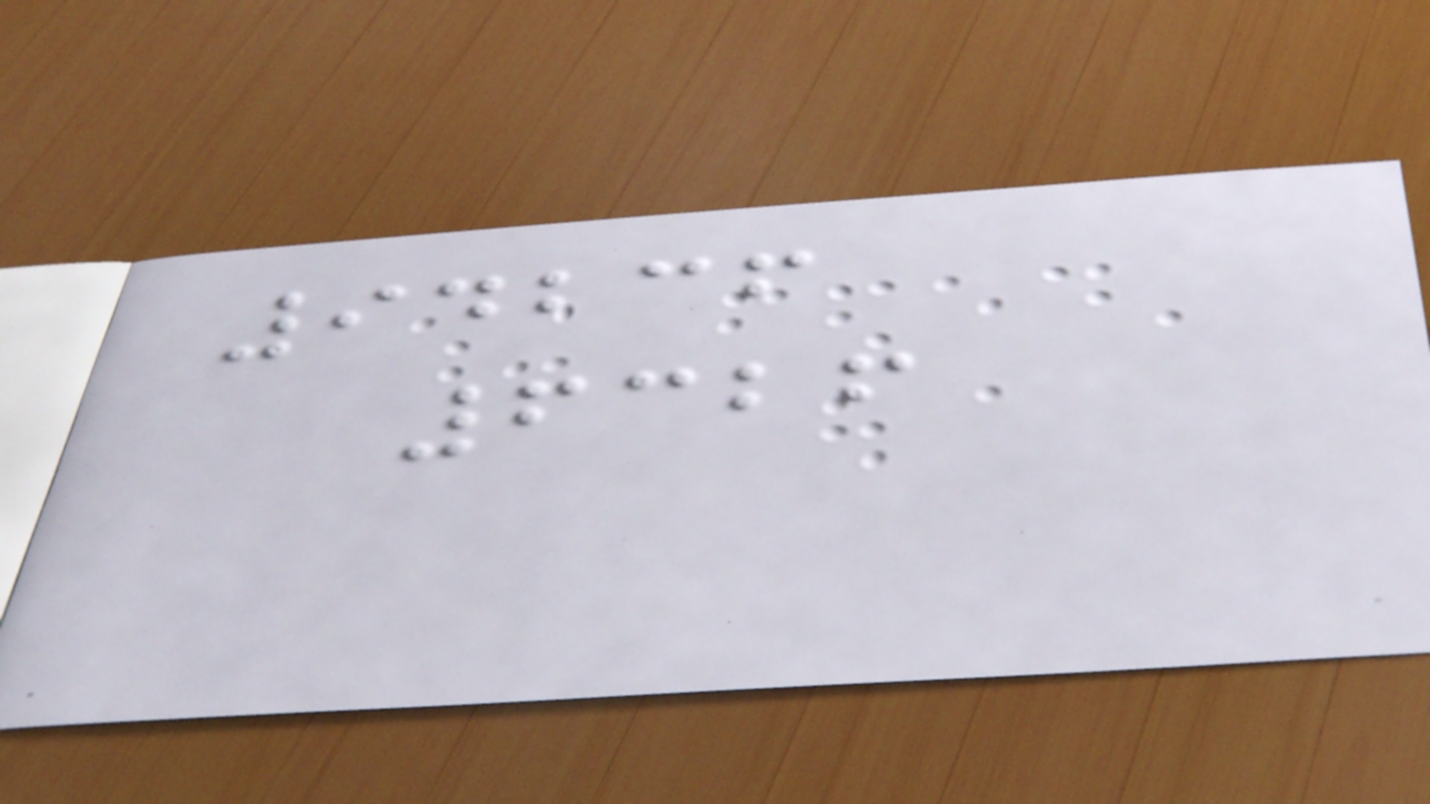94236
6326
